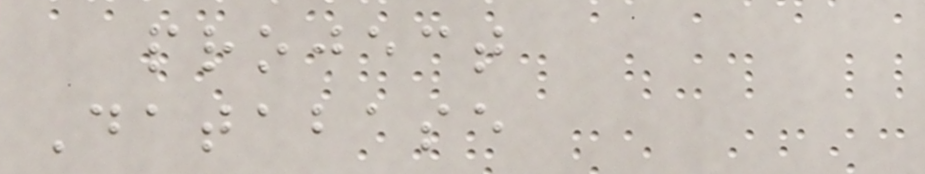project
Database
